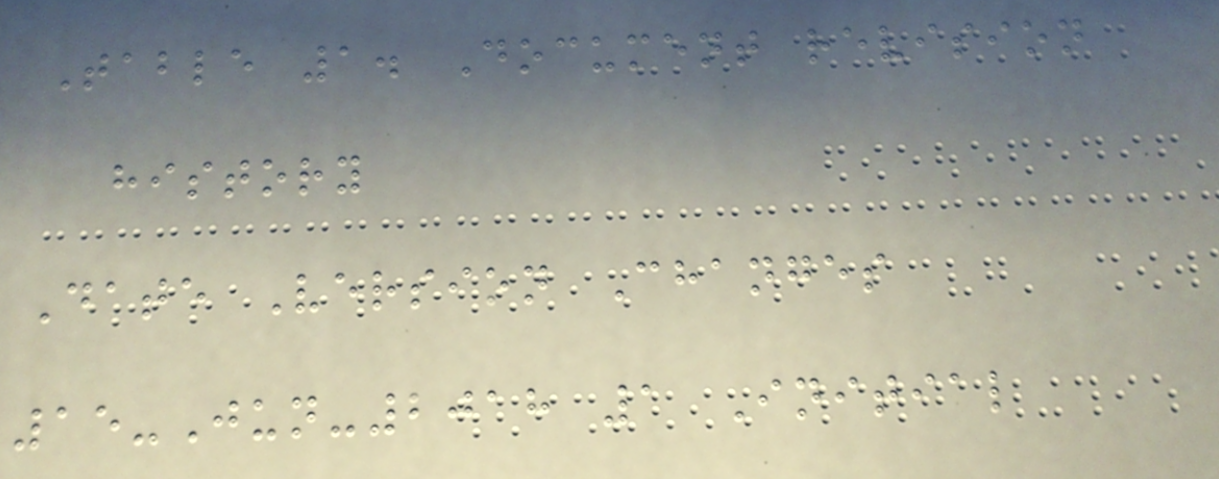Table 1. Document revision
history
Date Version Changes
15-Jun-2018 1 Initial
